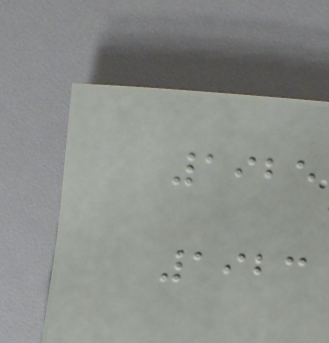1925
1923
